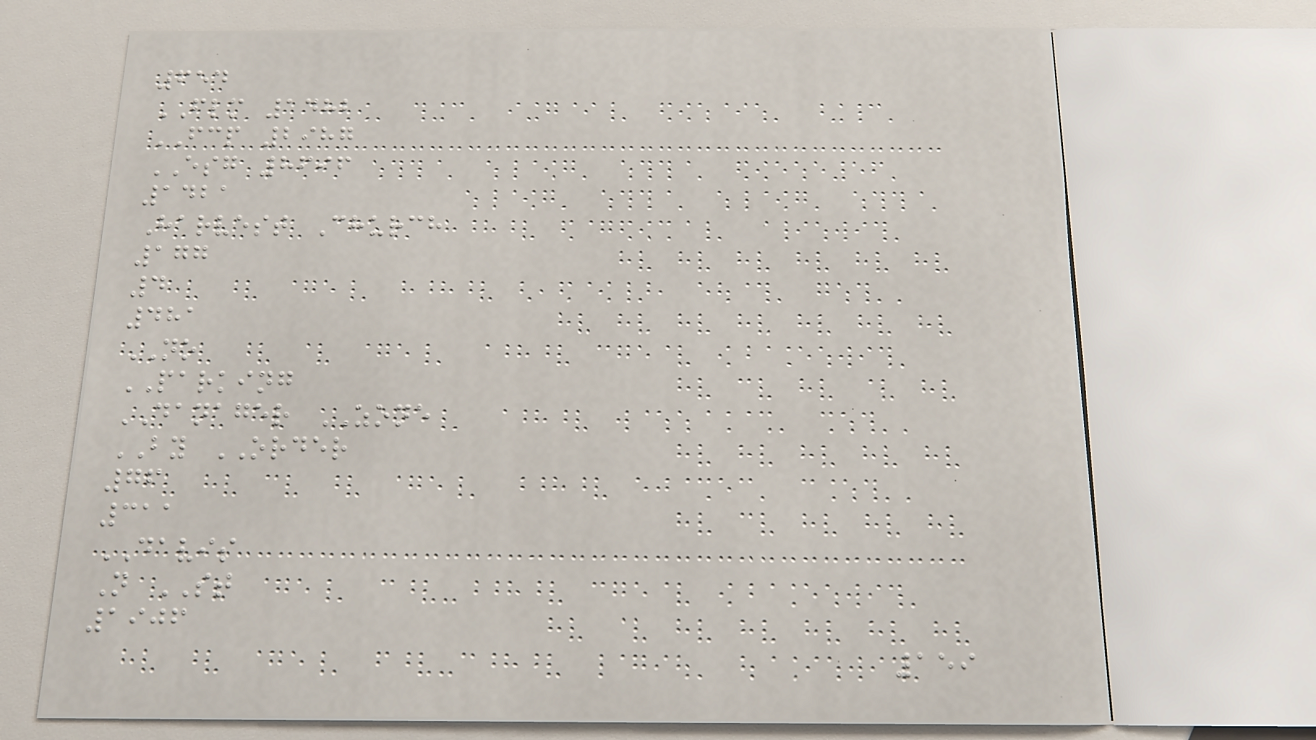654
FLM 1482
FCP 2987
ESG 8696
1421
Harvest Church
177
4
481
NO
PARKING
DANAGER ZONE
BY ORDER
76
311
DAVIS
N ST
1906
159
